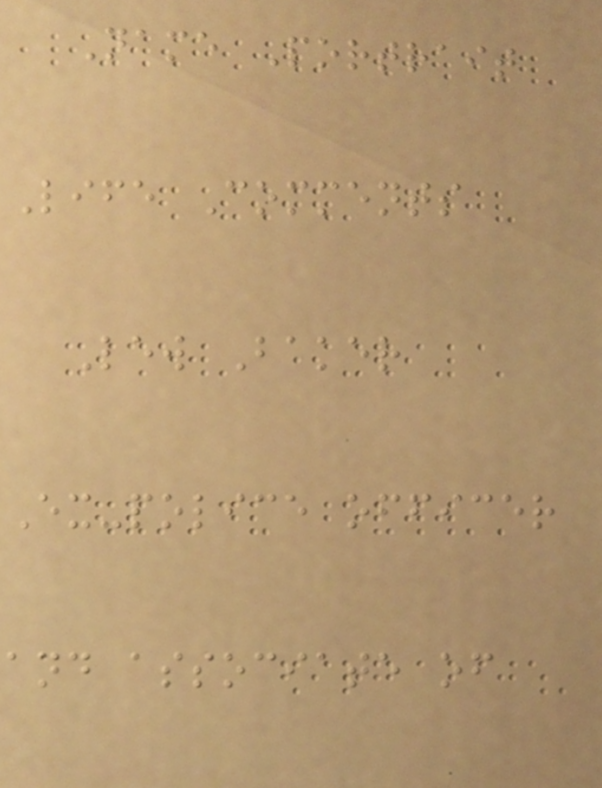Name Portrait
Life Comments
Lew Baker
Ex-police officer
and associate of
